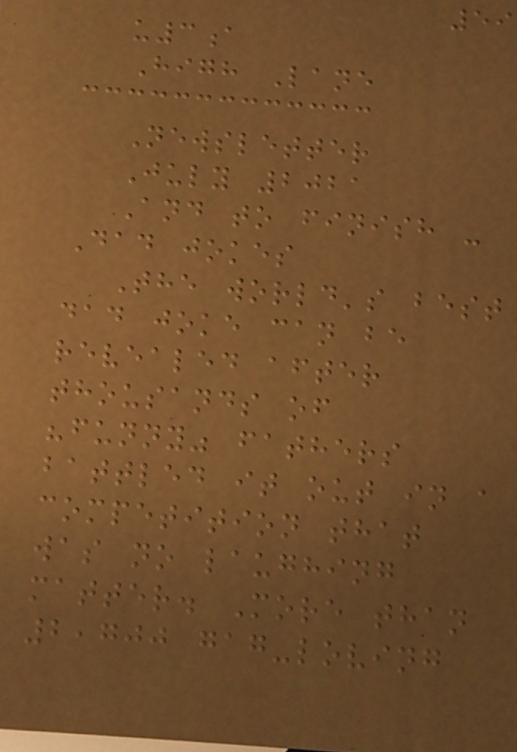59
u3a
High Lane
Newsletter
July 2021
And to finish -
Dad jokes
The world's best
dad joke can be
revealed after
thousands of
"funny" fathers
battled it out in a
competition that
was no laughing
matter. More than
2,700 gag-loving
